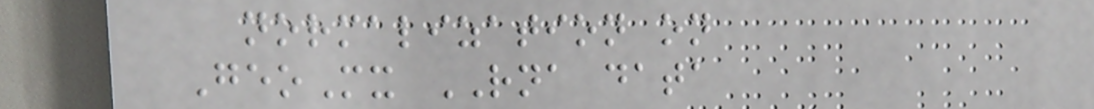normalization on
GeoMx RNA data
